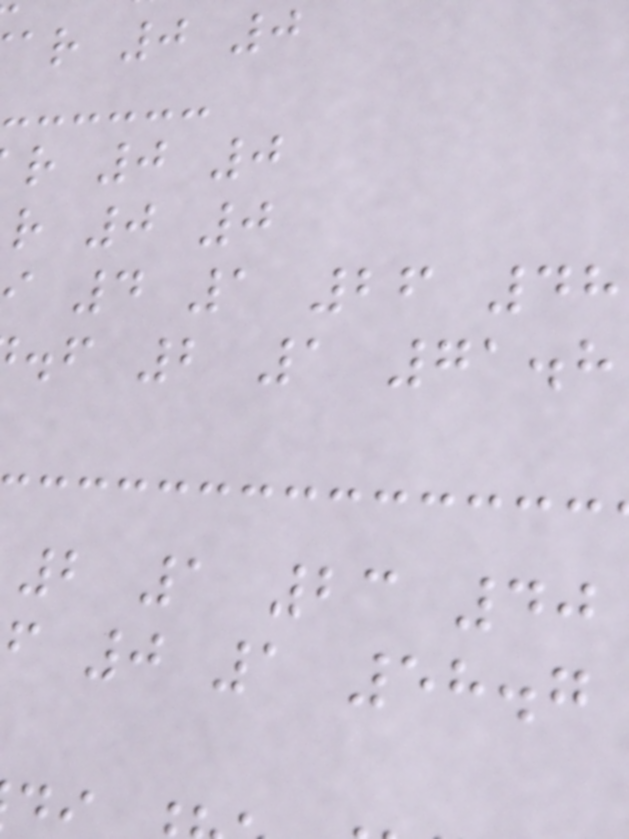ar 0 0
r 0 0
r 0 0
4 1 26 48
.f 2 1 71.8
2 1 23 40
f 0 1 58.7
